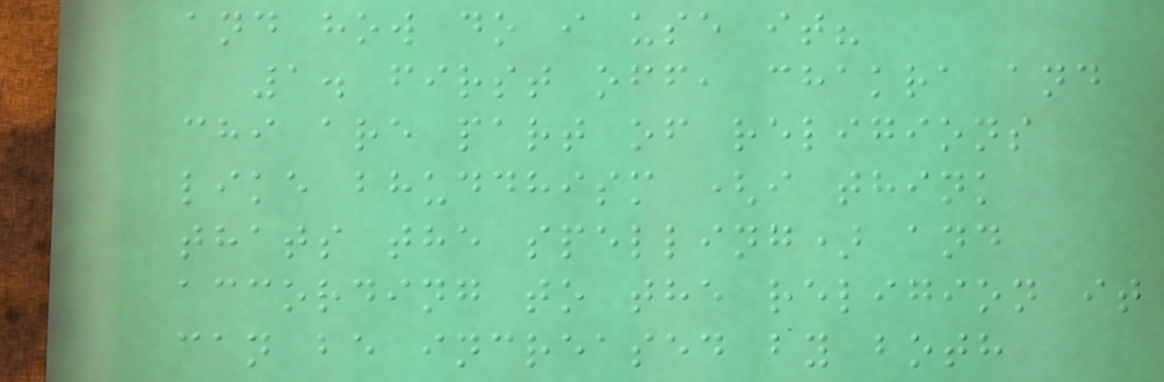and how do i use it?
1. first off, chakra and
chi are part of religions
like bhuddhism (i think
thats the spelling) and
according to the religion it
can be increased by both
